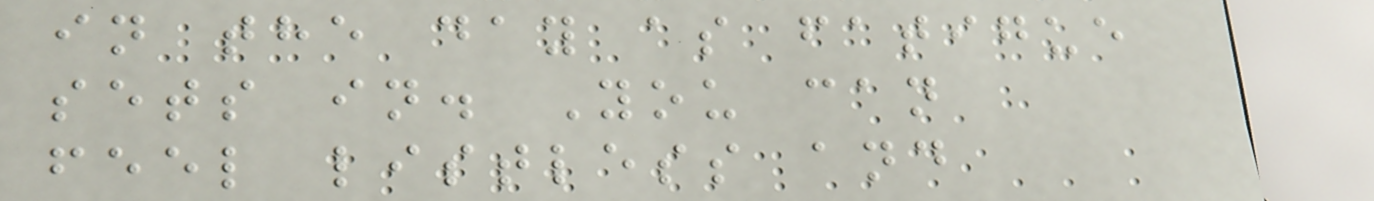in the day as fatigue
sets in. You can
feel listless and
